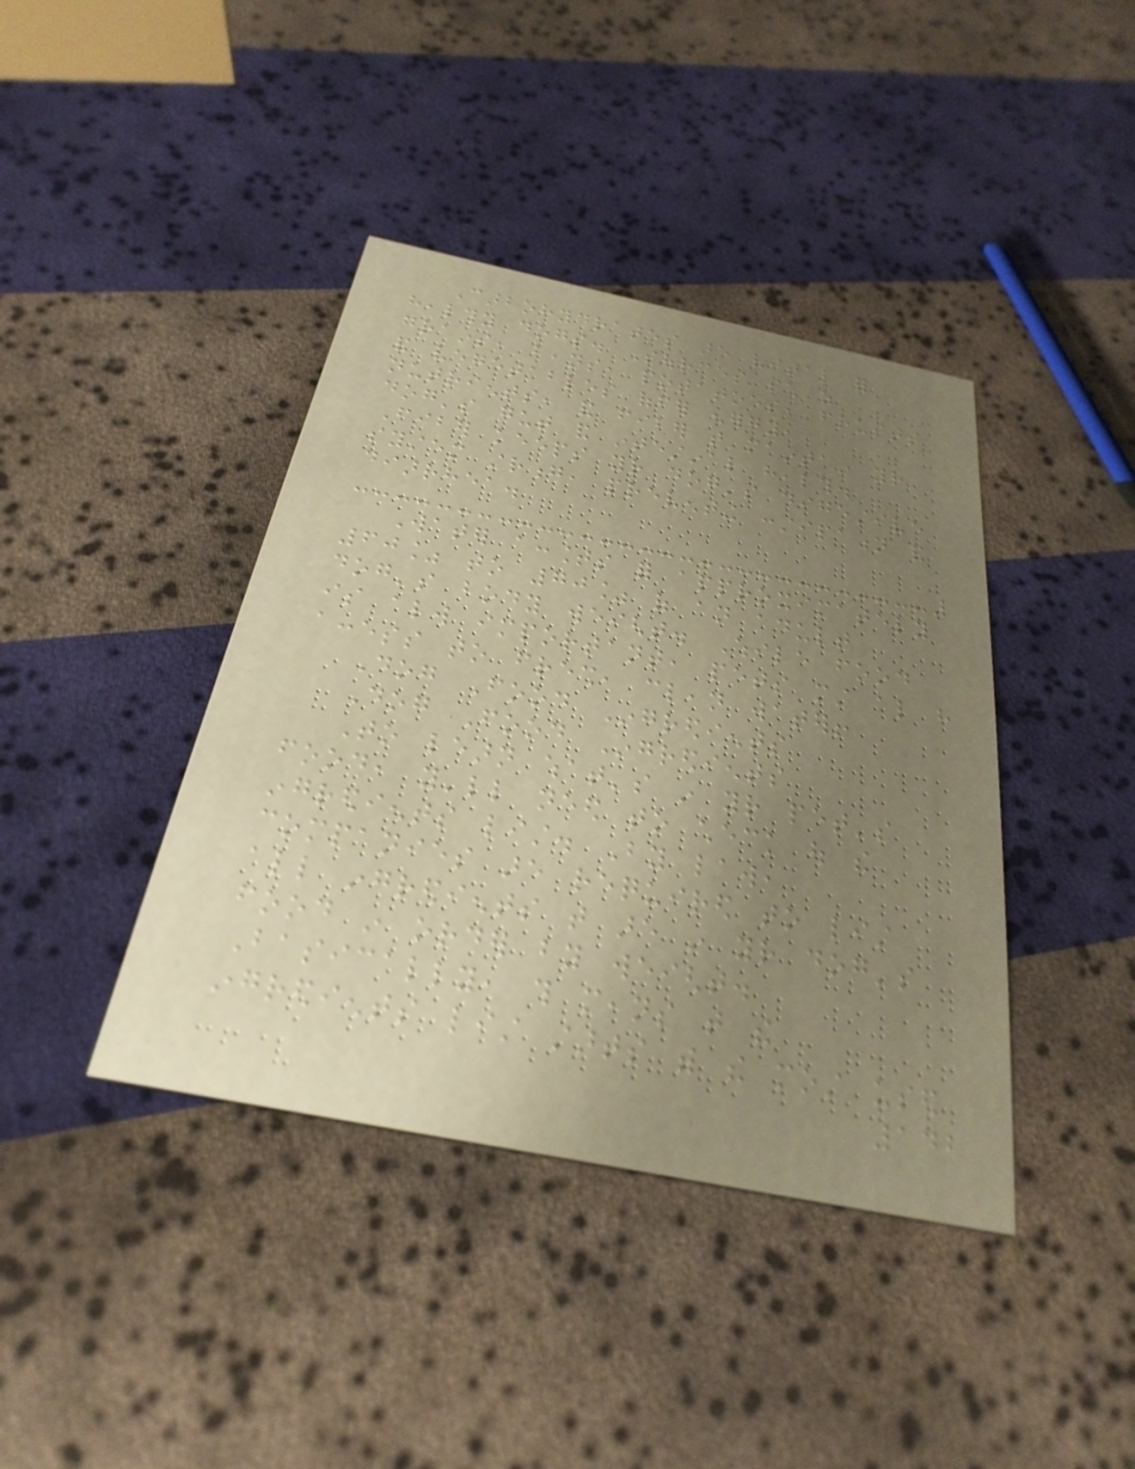Carbohydrates are vital for
healthy dogs. Sources such as
grains, beans, potatoes, fruits
and vegetables offer energy,
nutrients, and fiber that maintain your
dog's gut and intestinal health.
Fiber keeps your dog's digestive
system strong, preventing constipation and
diarrhea.
Water accounts for approximately
60% to 70% of an adult
dog's body weight. While food
is always important, pets must also have
access to fresh, clean water!
Dog Food Ingredients
Dog Food Ingredients
To learn what's in your pet's
food, you'll need to check out the
ingredients list. By law,
companies are required to list
all ingredients that are in your dog's
food in order by weight.
Basically, this means that the
ingredients list starts with the most used
142
